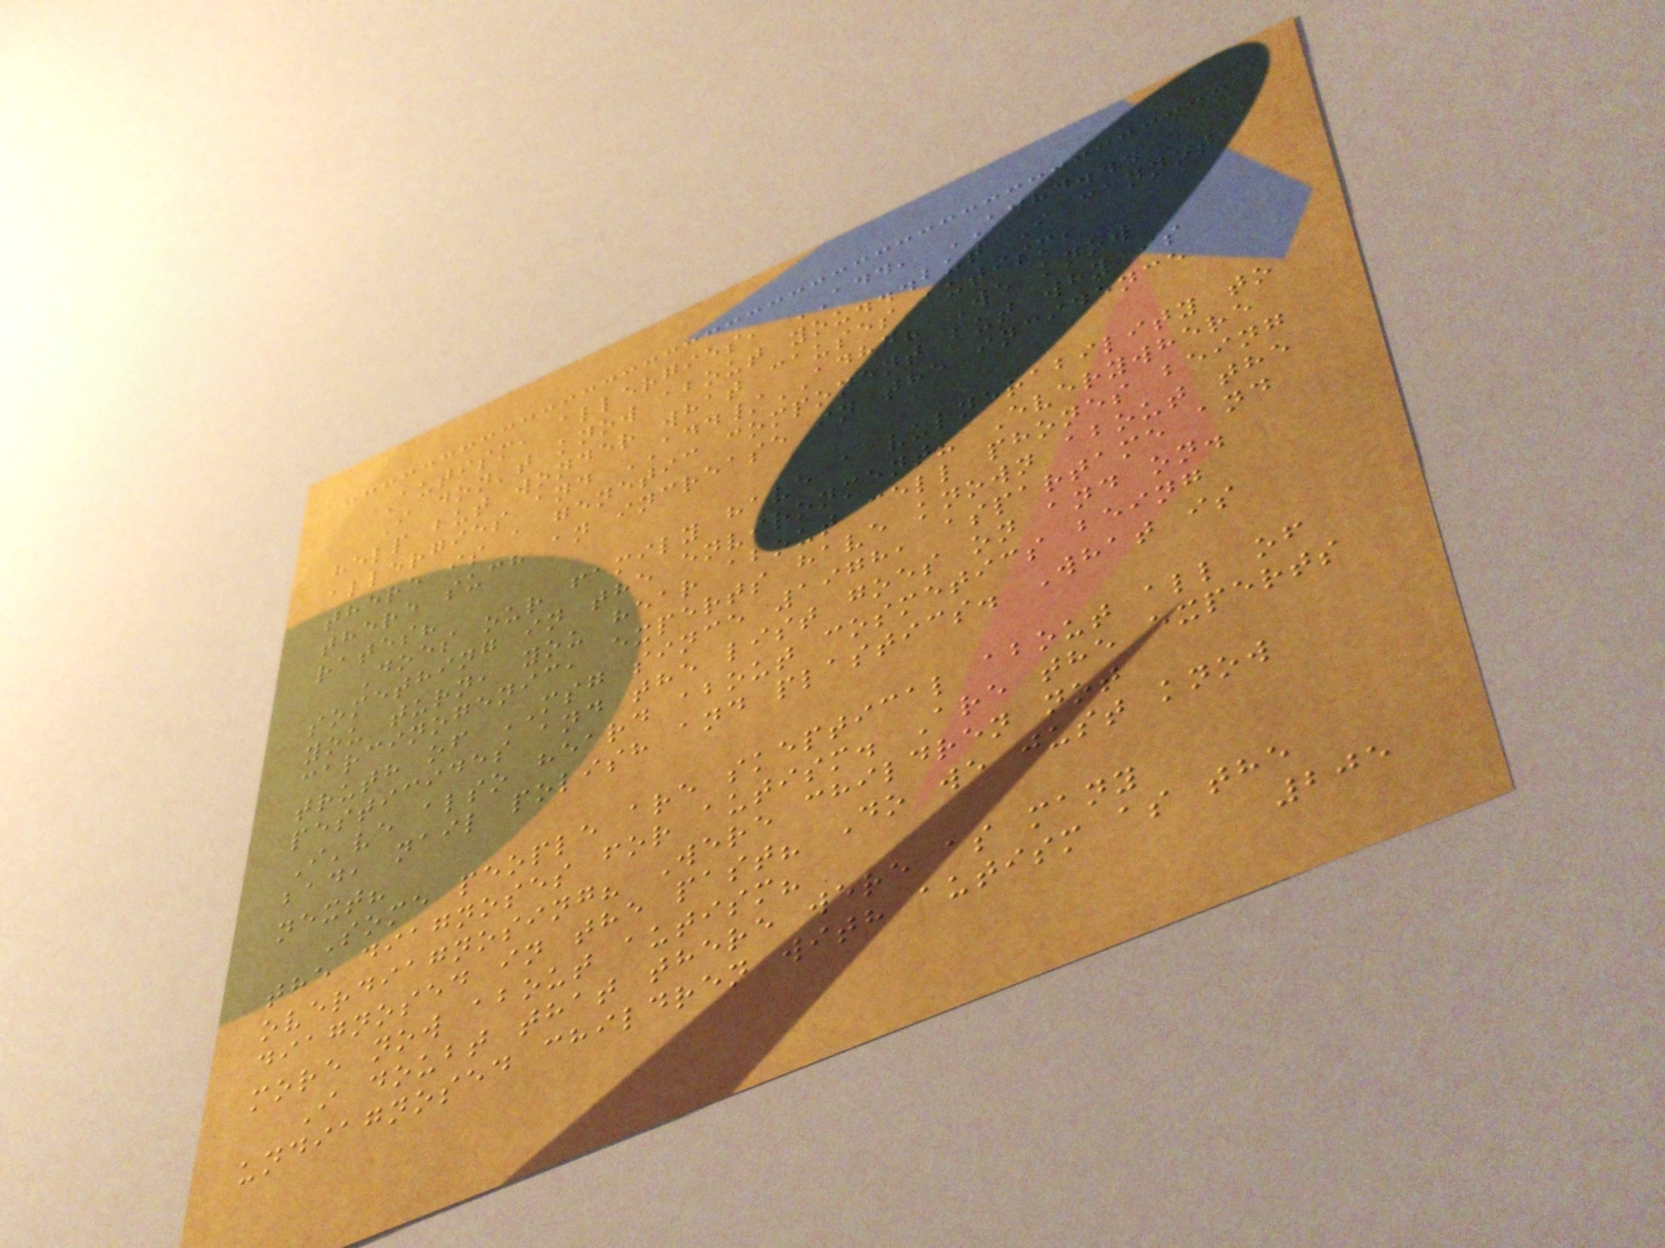Autism, allergies, ADD, ADHD...
I don't know about you...but I cannot
help but wonder what causes autism,
allergies and ADD/ADHD? We know
there is a genetic component but why is
there such an increase in the incidence
rates?
Does our family have a vulnerability to
something in the environment? Everywhere
you turn, you hear about cell phones being
carcinogenic, experts have known about the
truth of MSG since 1978, aspartame and
pesticides and the list goes on and on.
I've also heard about cosmetics being
bad, nail polish and plastics. What is
next?
Some people are skeptical about all of
the diagnoses for autism. Are the experts
overdiagnosing? Were children not
diagnosed in the past? Do we just know
more now about autism?
I doubt that there were as many
undiagnosed children with autism as the
205
